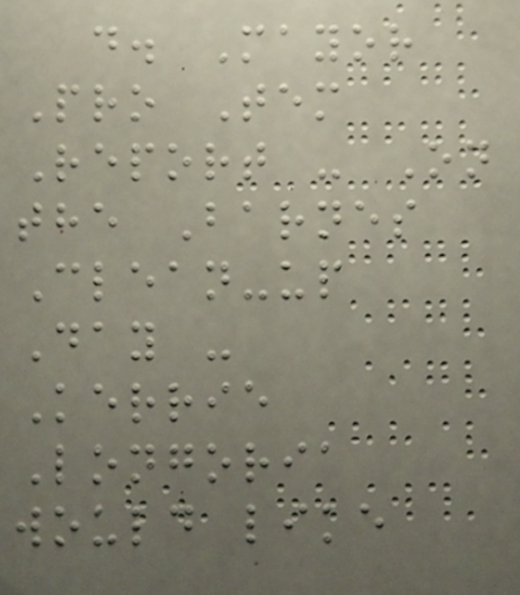d. Mayor
Pro Tem
Report - On
the Barnes
Clean-up
Day -
Kerrie
Longoria
would like
